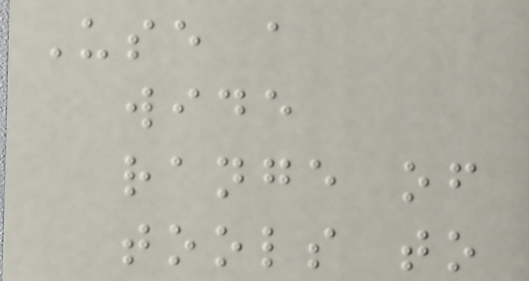Use a
wide
range of
tools to
